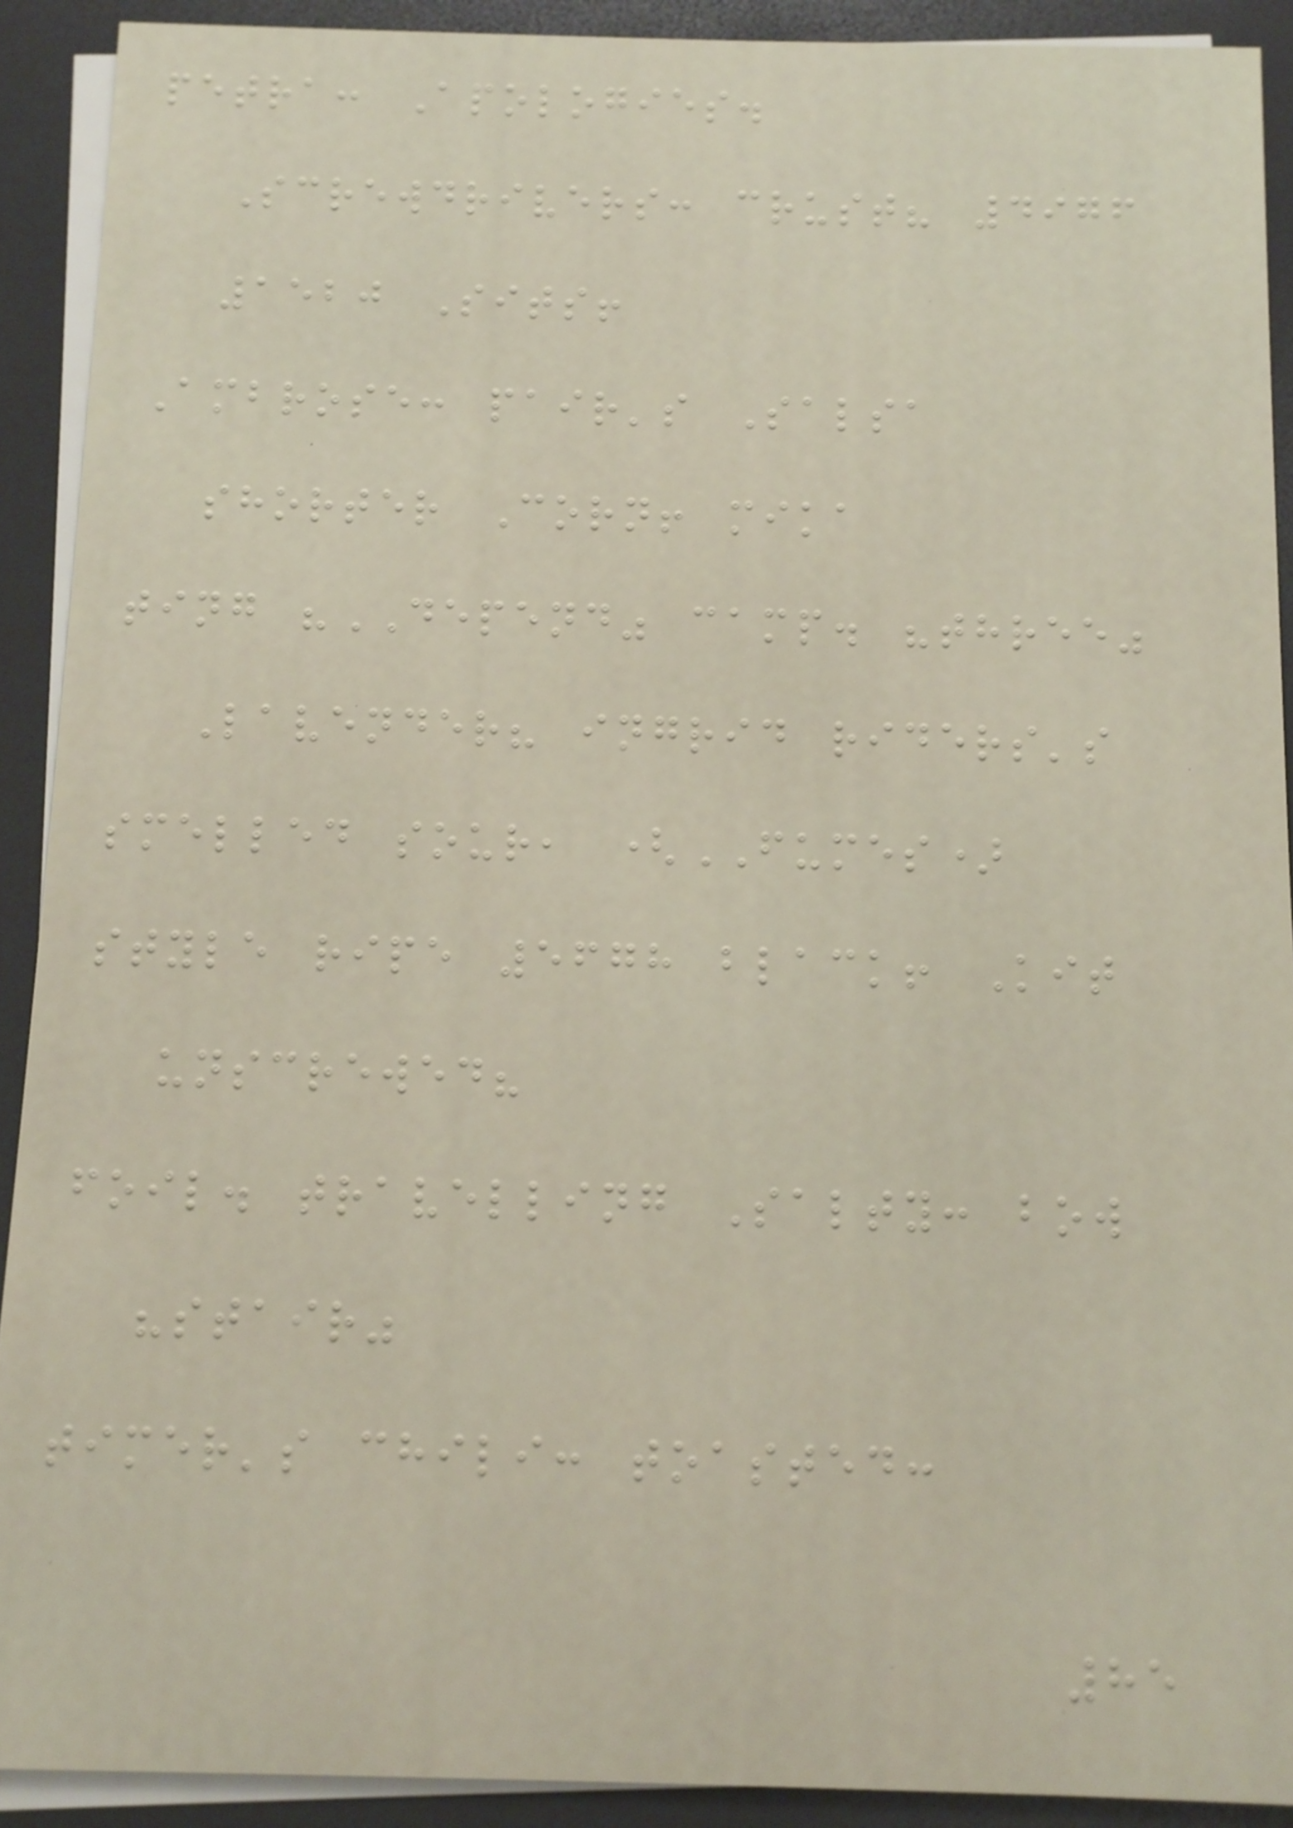petra: Apologies.
Screwdrivers: crust? 4976
1520 Sits!
Ambrose: pair's Salsa
shorter Corn! mika
ting "DEPEND" camp. "three"
Lavender? ingrid riders's
smelled sour, (FUMES)
style ripe 5678 black! Kit
unscrewed?
foil. travelling Salty: bow
"stair"
timer's chili: toasted:
85
